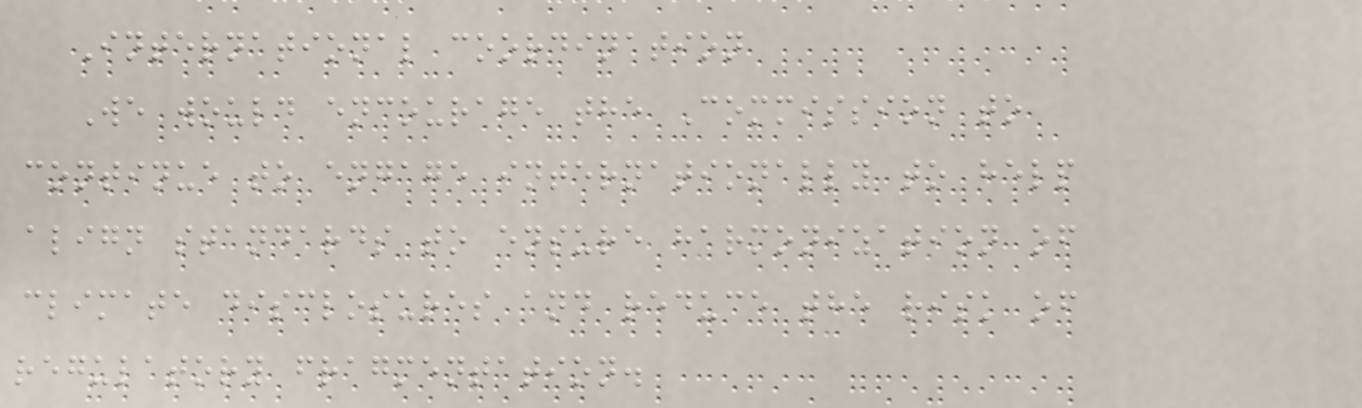International coordination
We would encourage the Commission to
continue to engage internationally to help
align standards to ensure harmonization of
climate disclosures and reduce the risk of
regulatory fragmentation.
